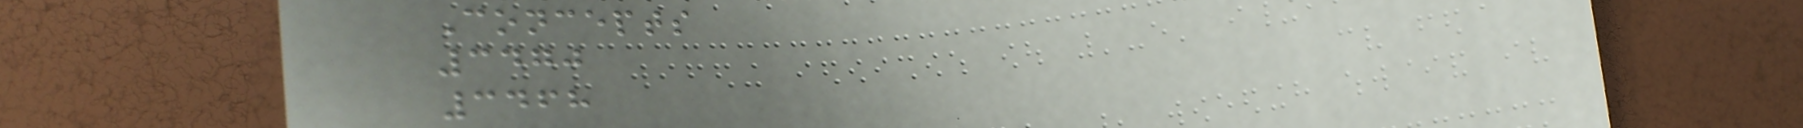Concepts
3470
3468
